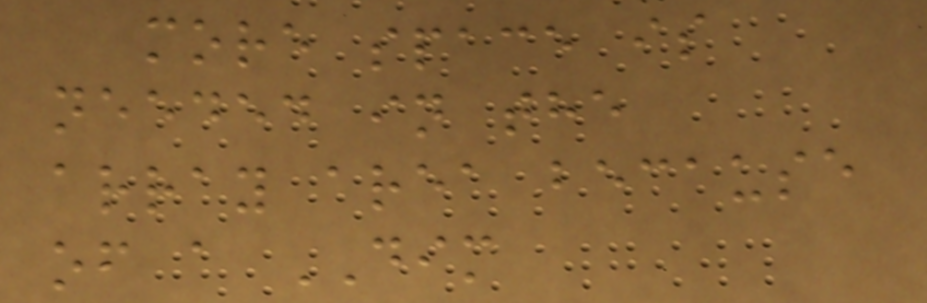more space is
needed in the
array area because
of a DIM
